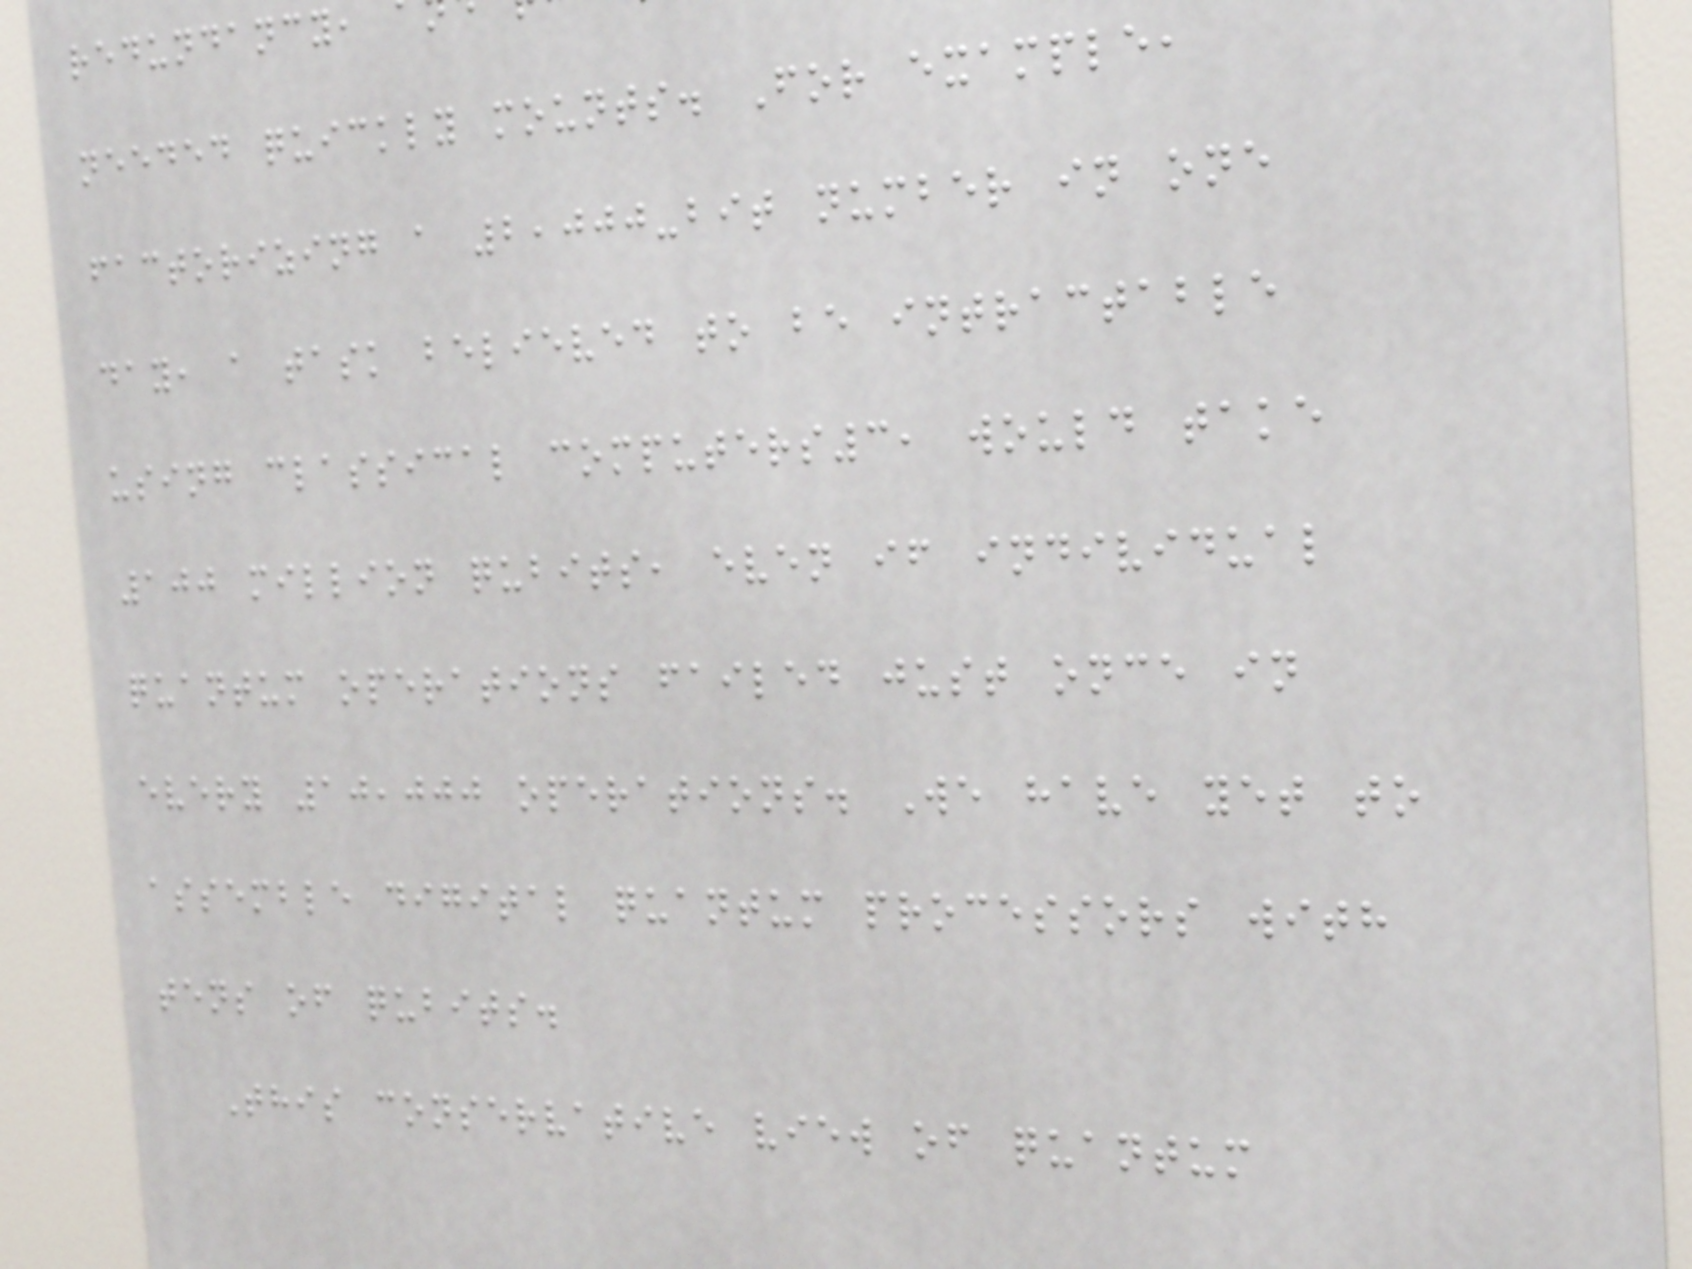redundancy,
needed quickly mounts. For example,
factorizing a 2,000-bit number in one
day, a task believed to be intractable
using classical computers3, would take
100 million qubits, even if individual
quantum operations failed just once in
every 10,000 operations. We have yet to
assemble digital quantum processors with
tens of qubits.
This conservative view of quantum
